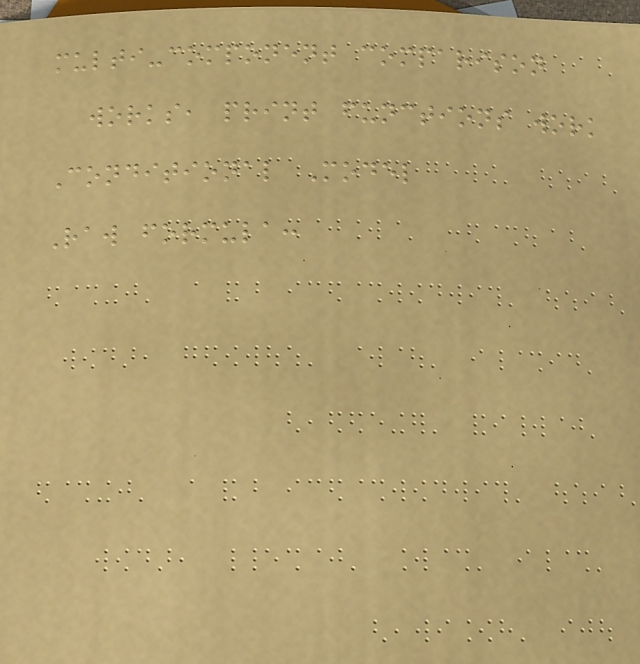multi-component comparison
works, print functions work
Conditional Model
Raw formula:
